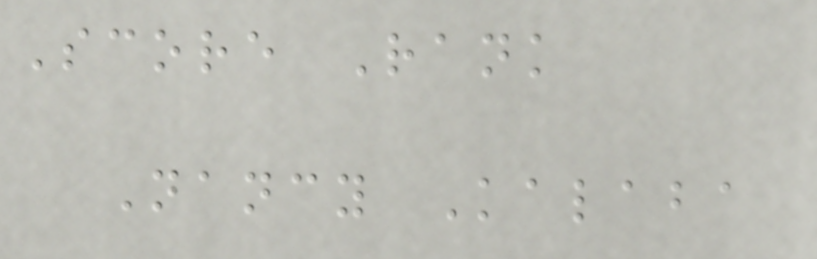Score Rank
Nancy Kalaba
